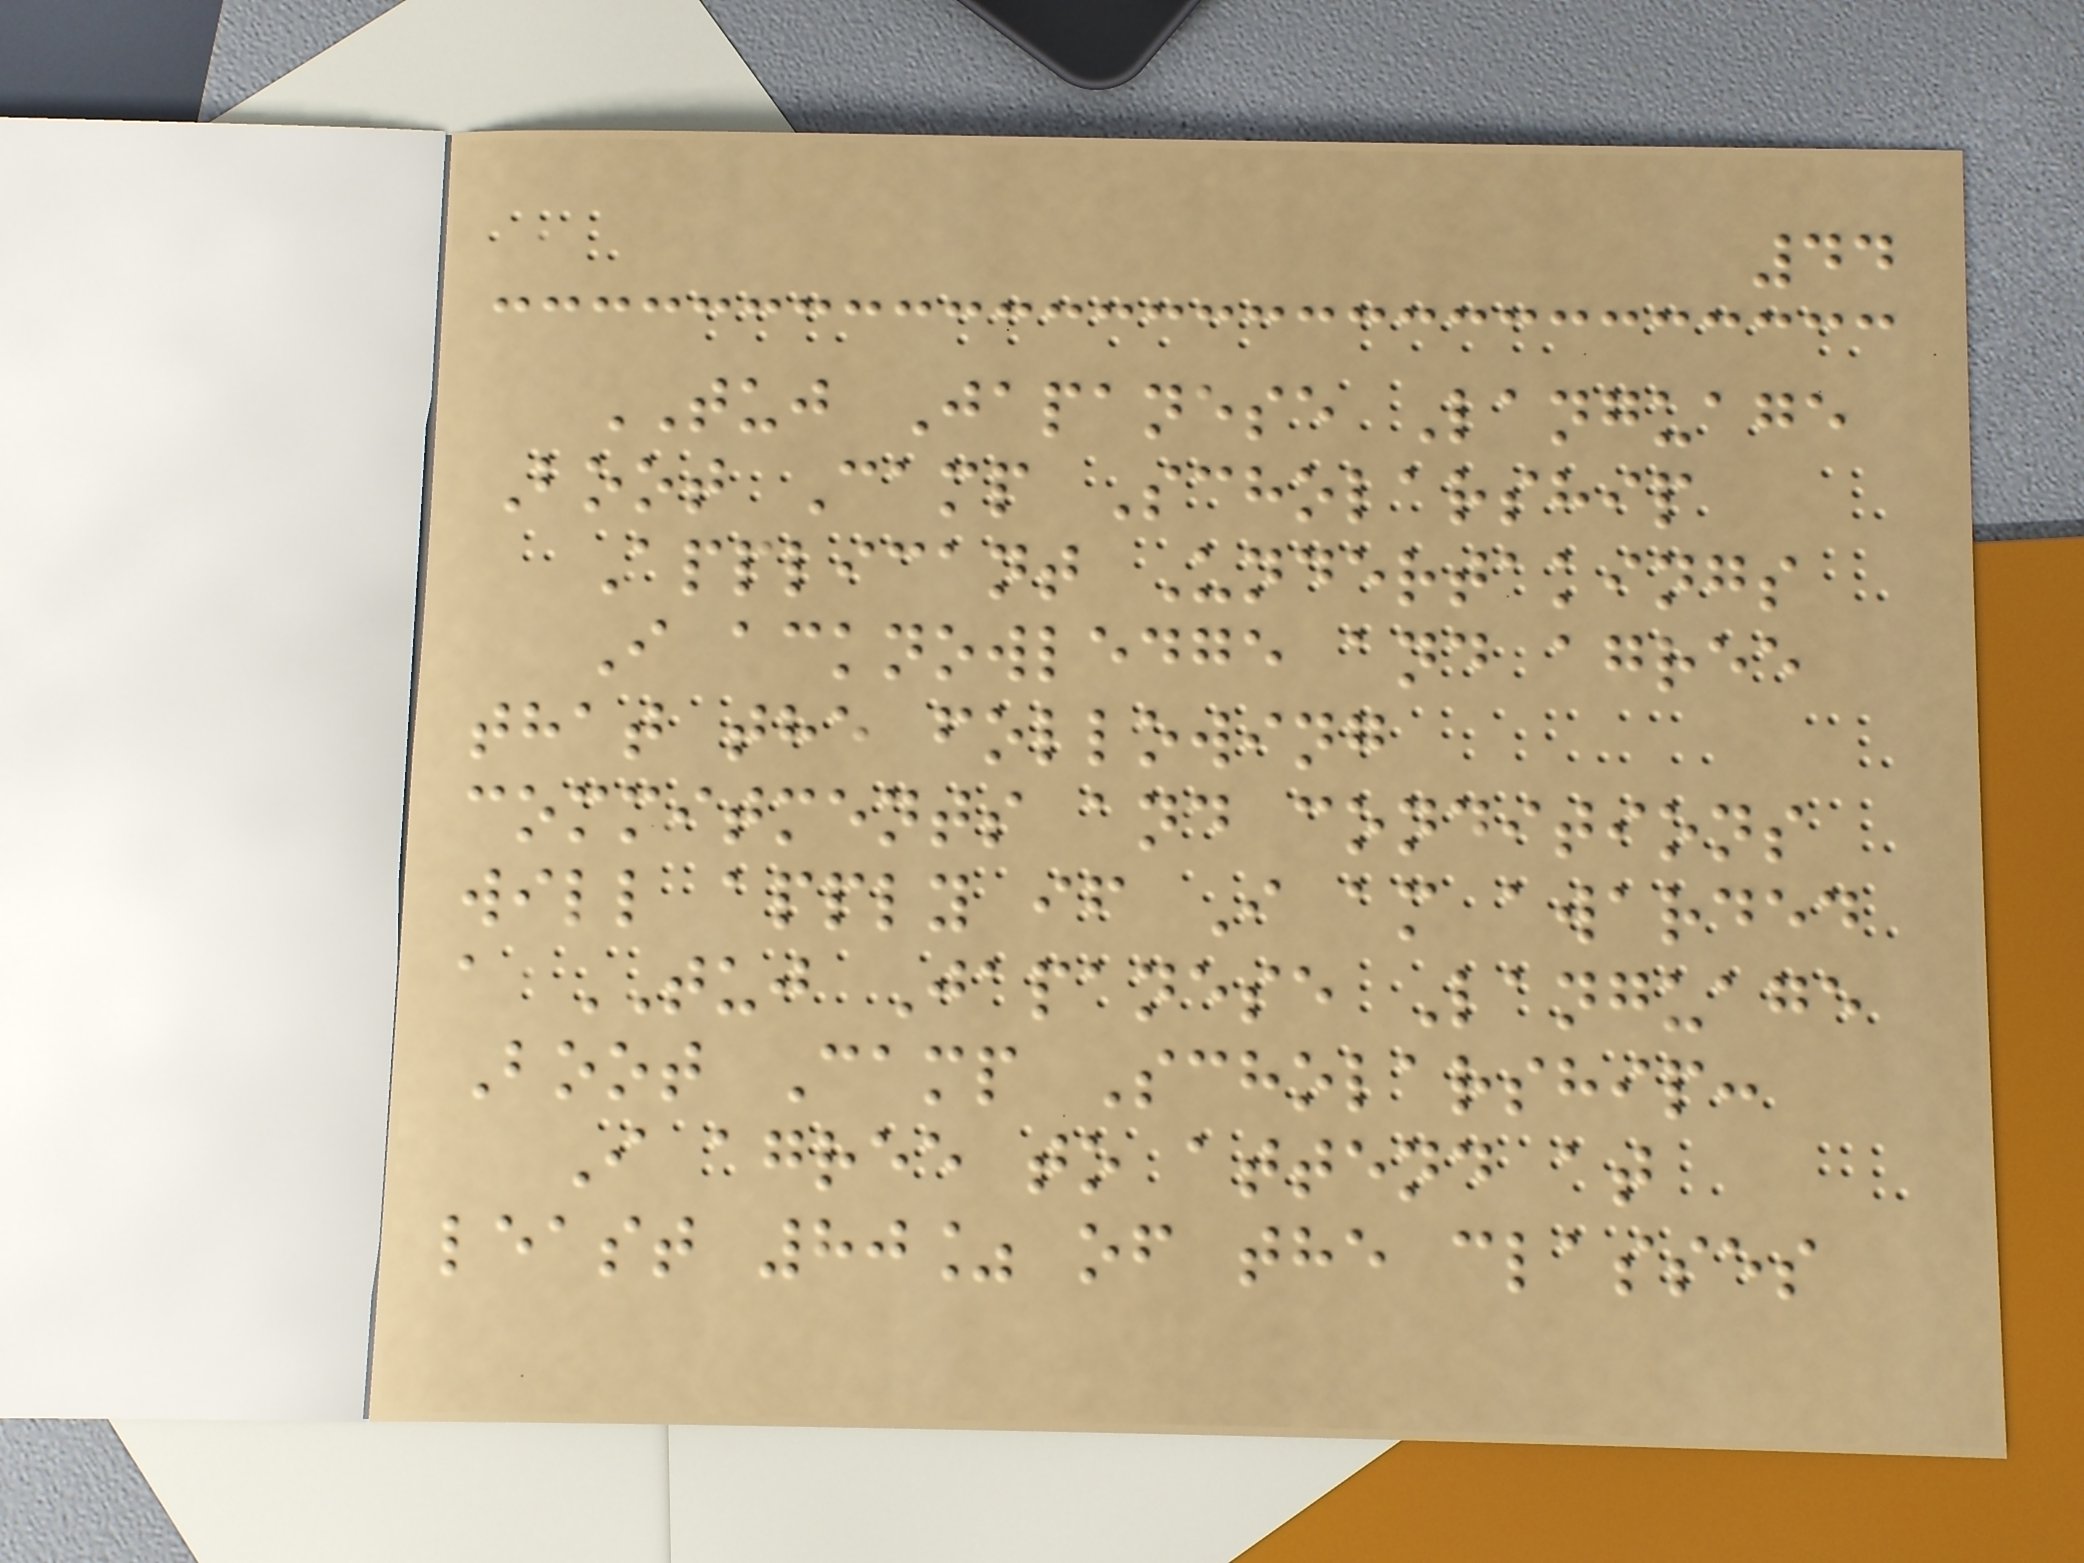44
TUJ Japanese Language
Boot Camp Scholarship
Applicant Undertakings
I acknowledge and agree
that the following
commitments and conditions
will apply if I am awarded
a TUJ Japanese Language
Boot Camp Scholarship:
I agree to attend at
least 80% of the classes
